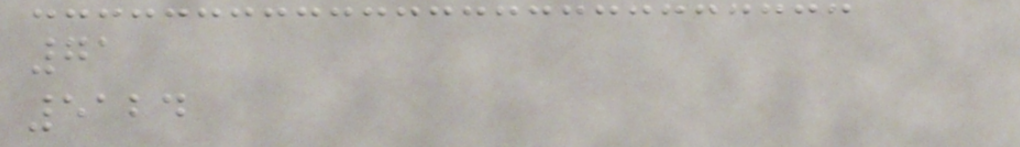71
5124
